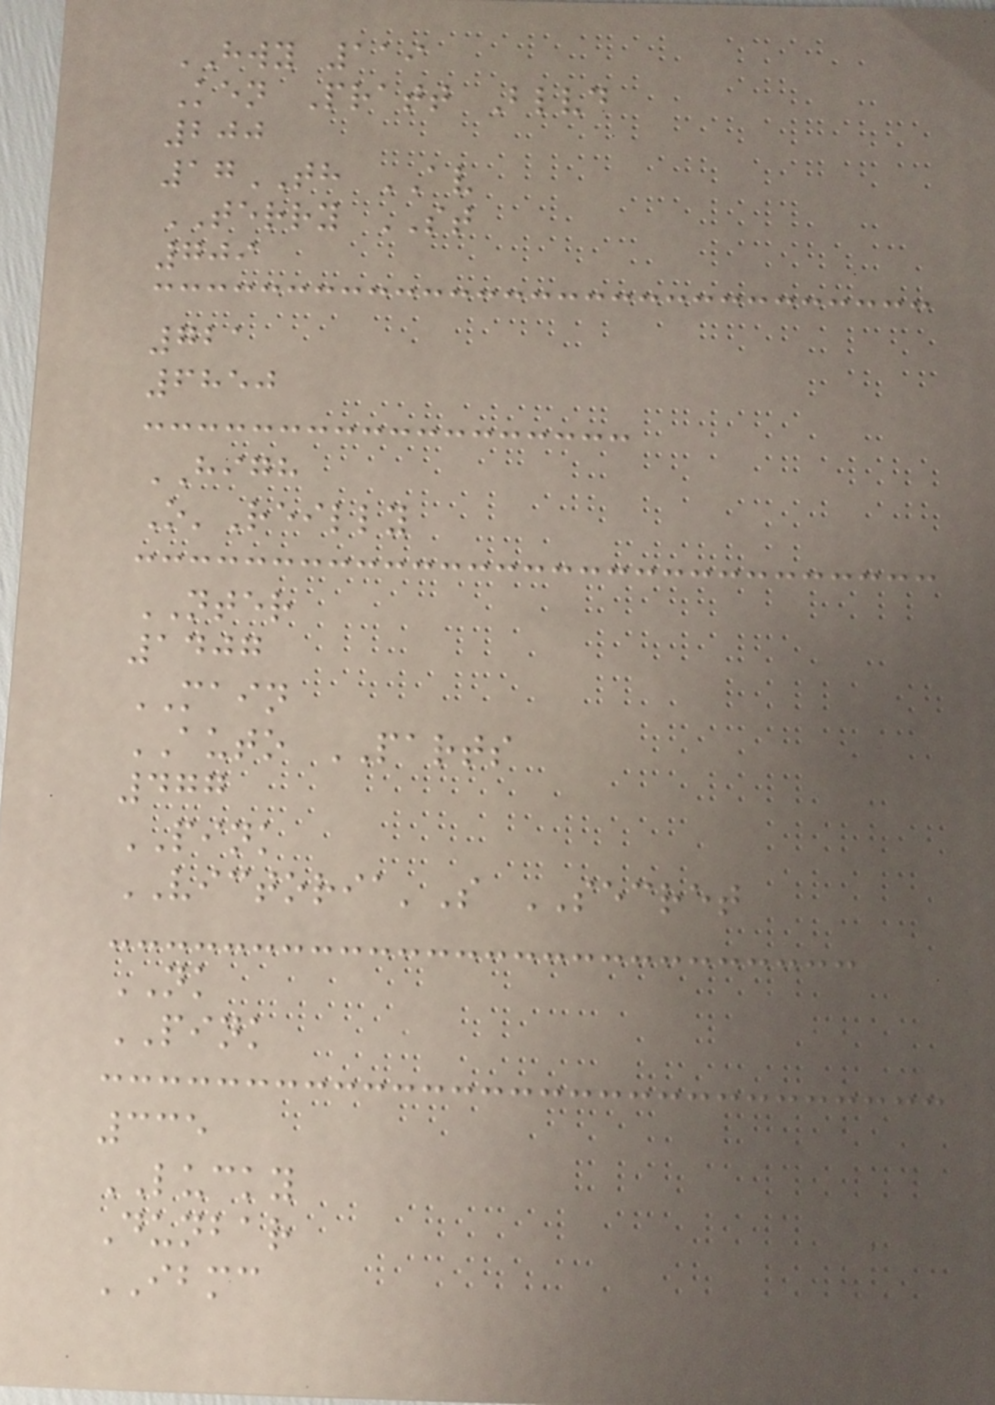HWY 119
Ken Pratt Blvd
200
17TH AV
TERRY ST
709
721
6850
HIGH
O'Reilly
NTER
1407
MAIN
AUTO PARTS
477
PINK
VICTORIA'S SECRET
NK
PINK
335
LUCKY
Dunbar
IBMC
